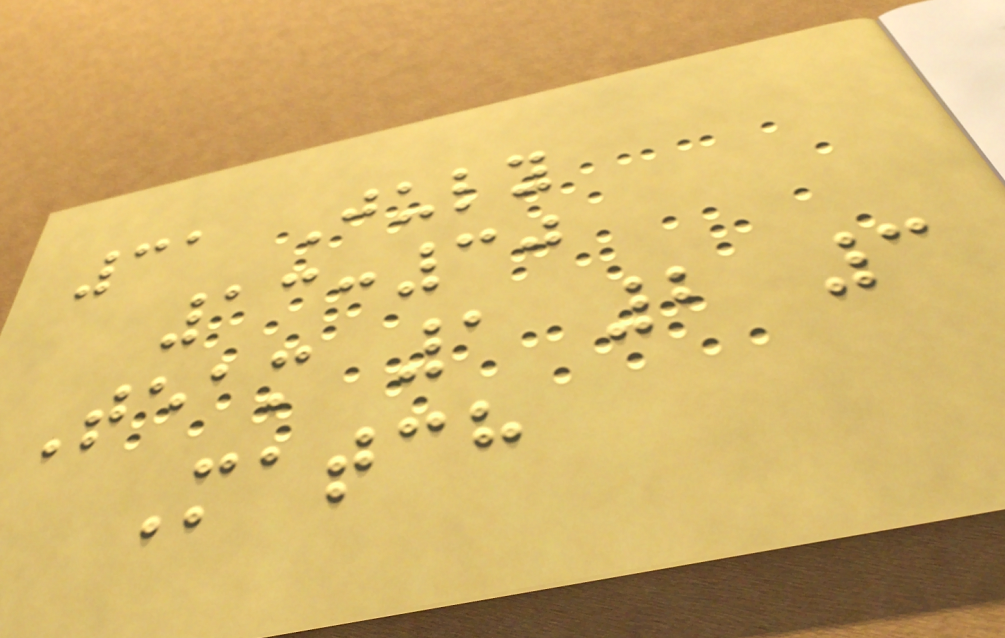31 July
13:30
Team 1 2 3
Match
